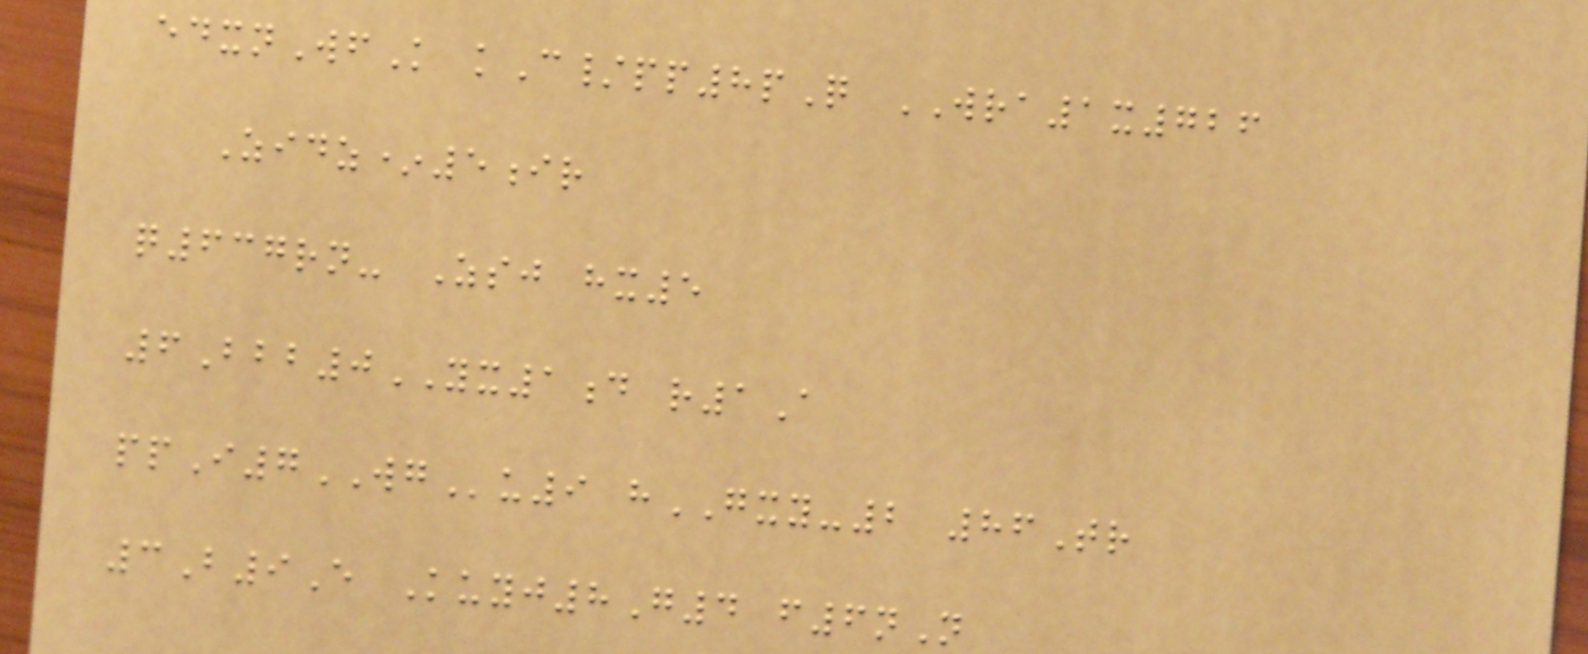edxnWfK kC/pp8pQ WRA1x726
Zidz*5ir
q637rn- Zsj hx5
6Bbb0YX1d r1A
ppI7WGu9 hGXY-2 86Tr
3B9E Kuyj8G4 f6nN
